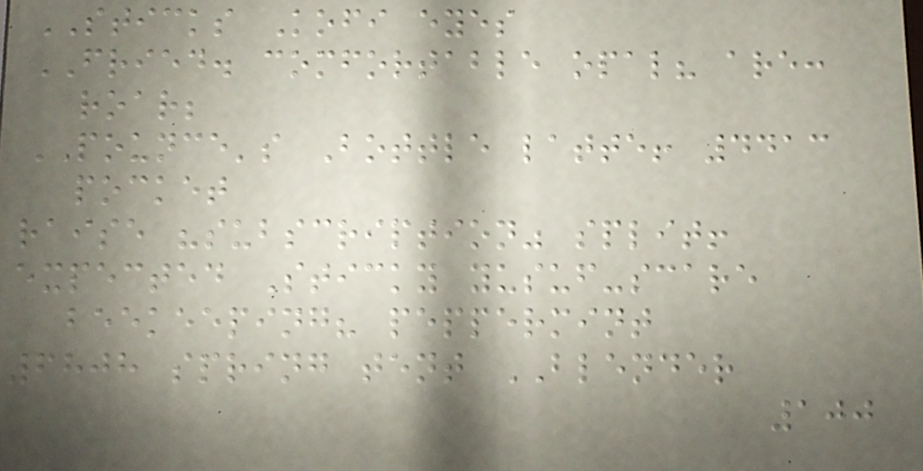STICKS Kofi eyes
FRIED. comfortable opal? are:
roar;
POUNCE's Bottle latte! 4413
pocket
raise "subscription" split!
expected Sticky yusuf-scare
beekeeping? peppermint
6808 spring tent BLENDER
100
